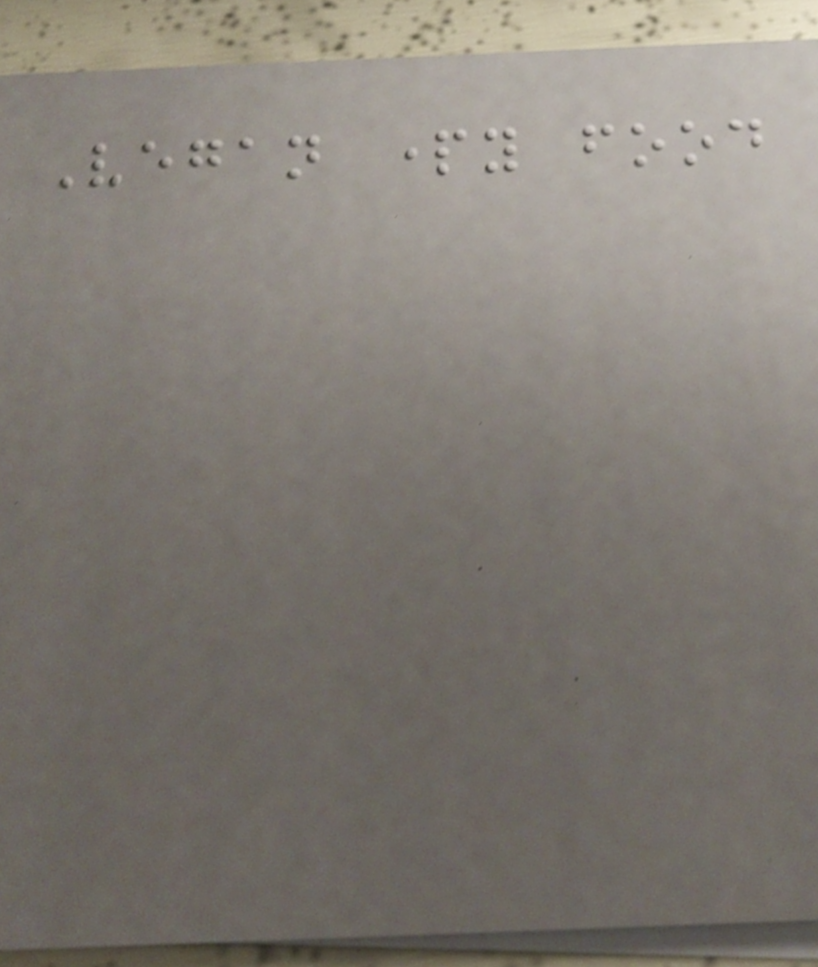Vegan party food
